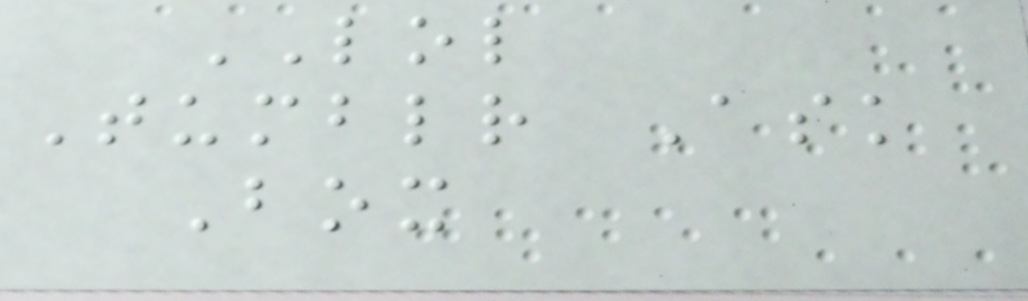LOL
Tumblr Ask
Box
